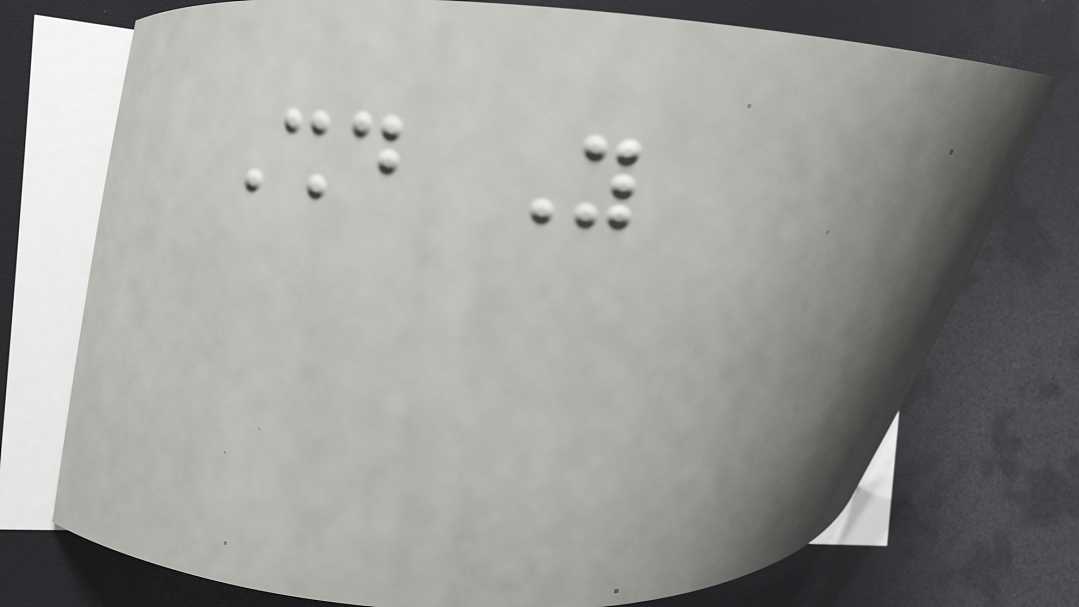Should You
